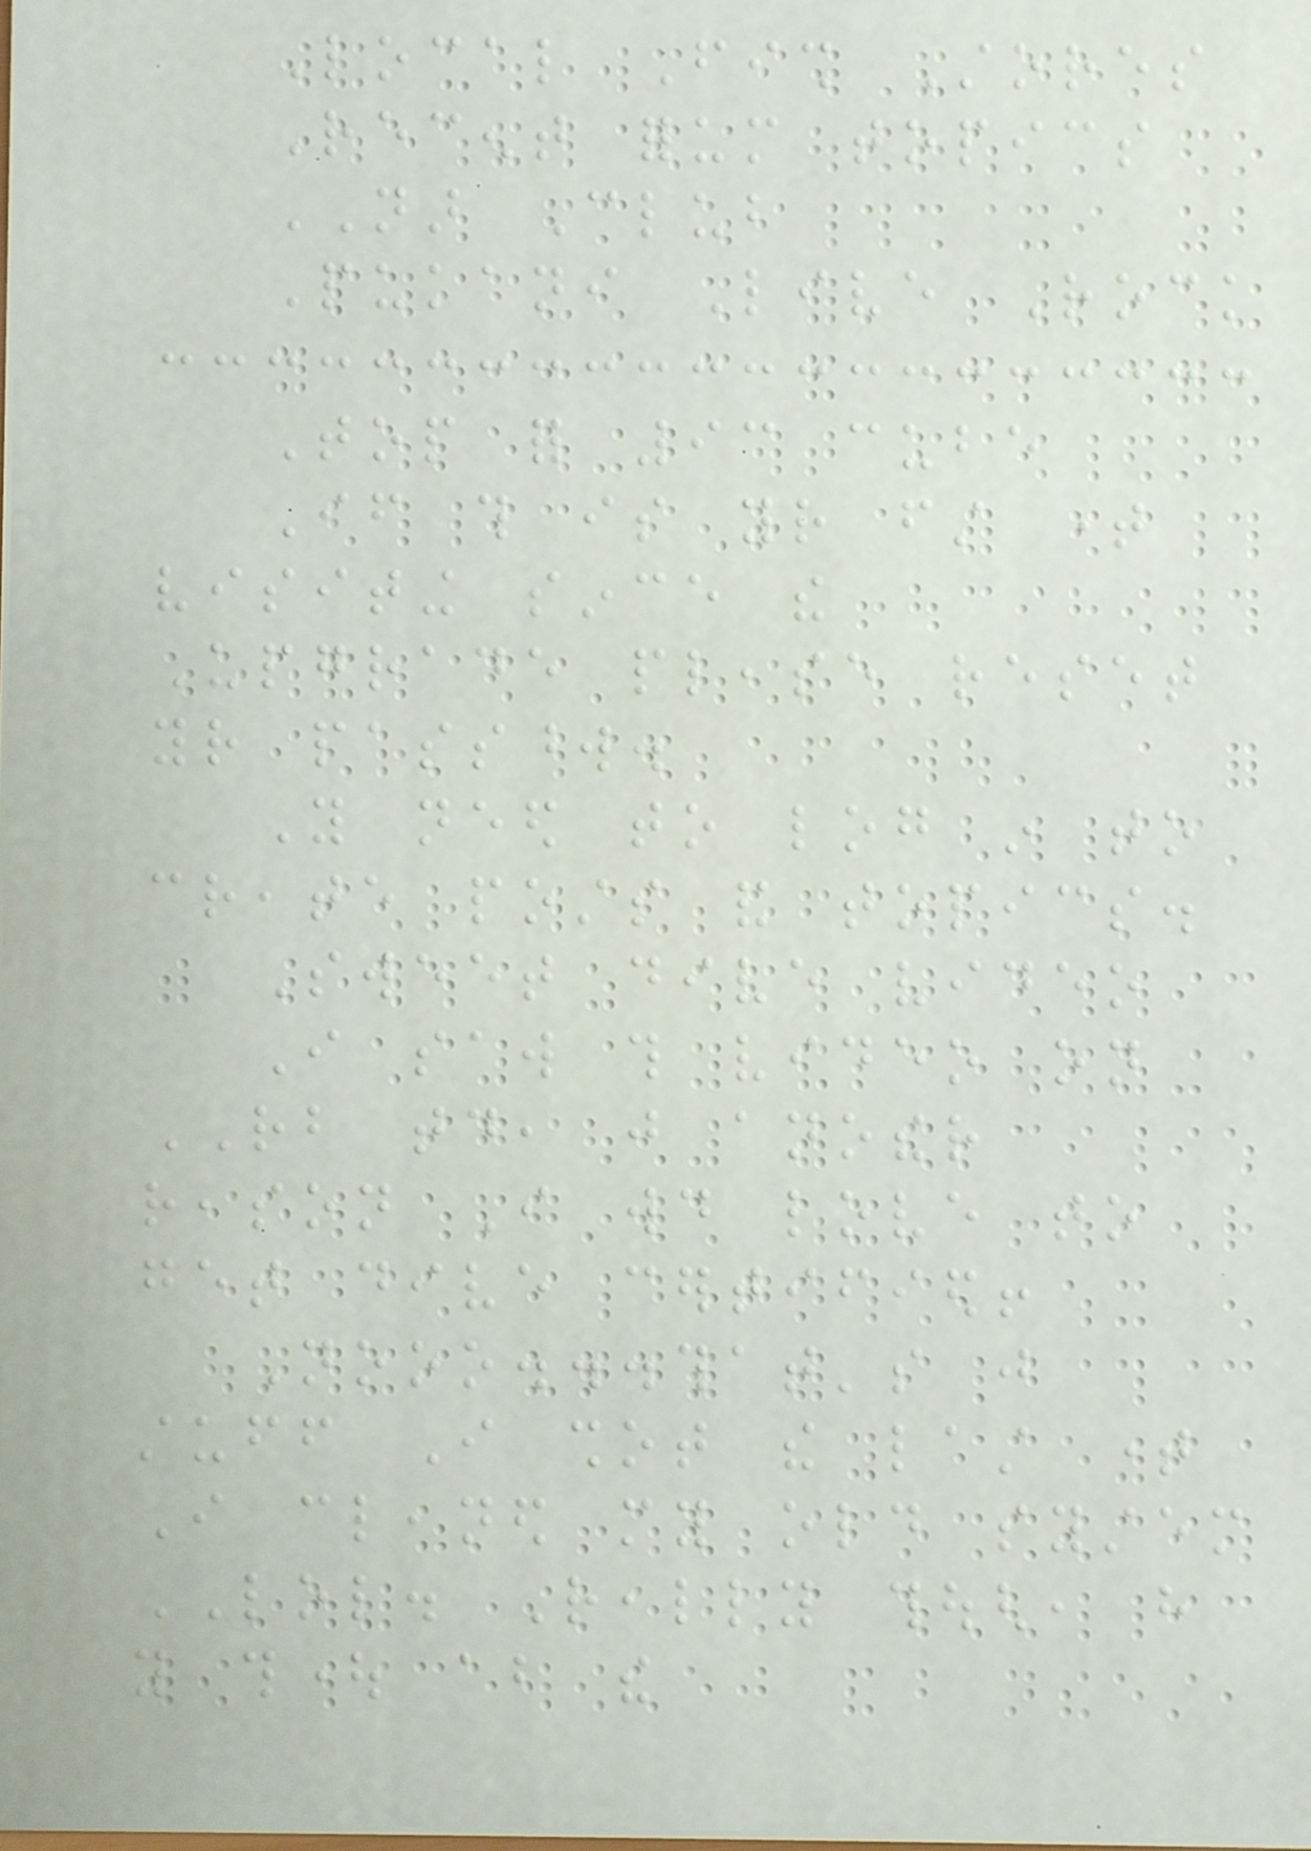Local Fish Stores
Recent forum topics
NAR Club
Pukani Live Rock
Top for 93 cube
If this is your first time
visiting since the
Upgrade please reset
your password.
You need to log in to
create posts and topics.
Sweet dive video
I saw this video on
RB today, just another
reason I would love to
get dive certified!
Nooo...that's just
stuff I shot the last time
I cleaned my old system
LOL. Really though, have
you thought about the
